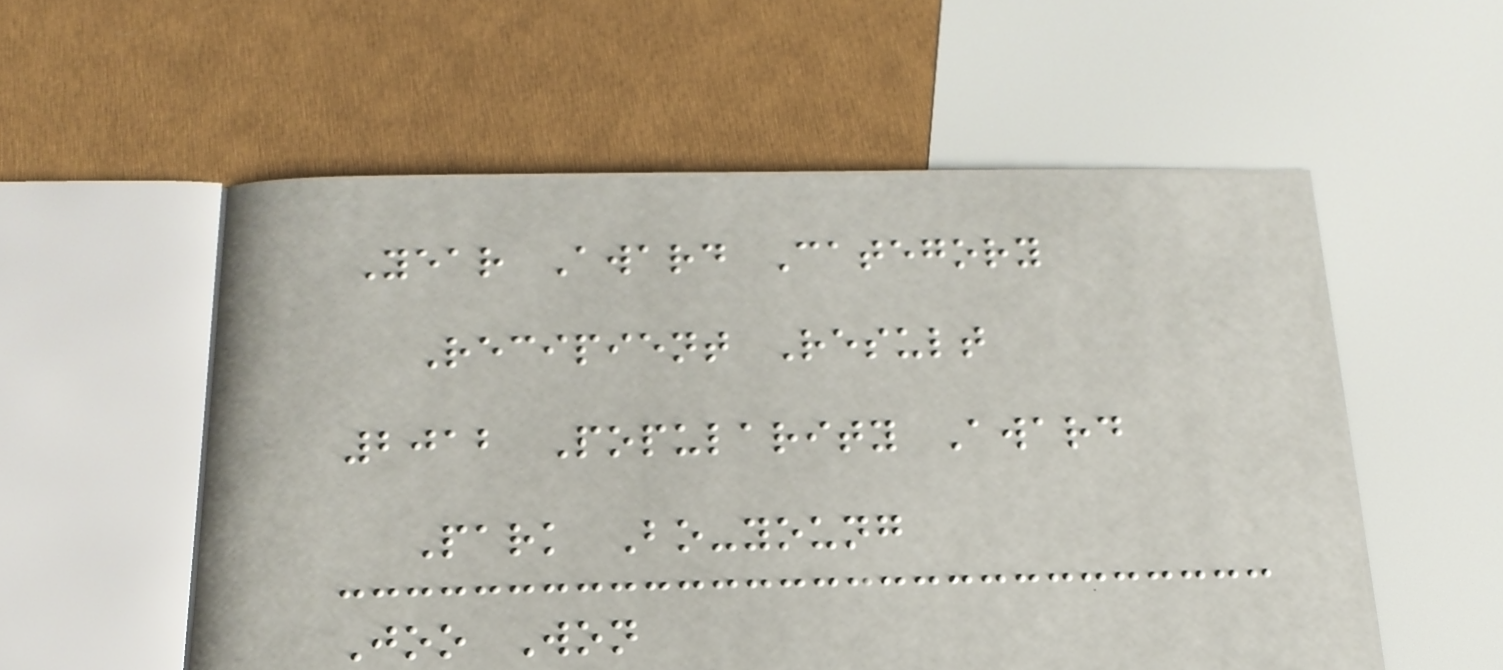Year Award Category
Recipient Result
2012 Popularity Award
Park Bo-young
Joo Won
